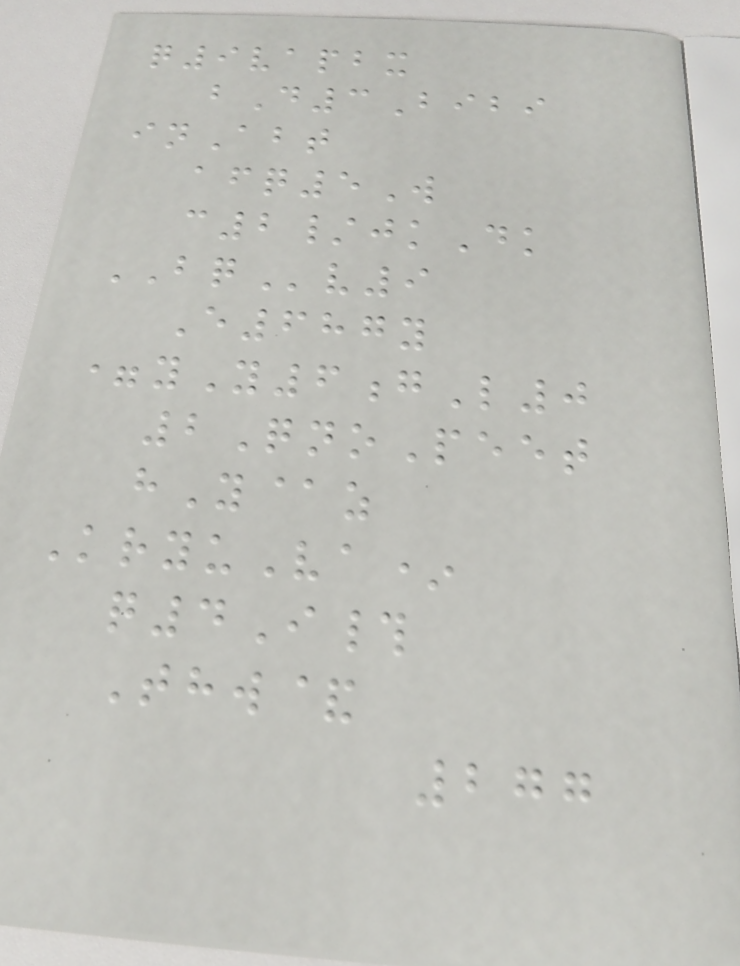q9vapbx
bD3Bibi
inAbt
afq5W
c2/jkDk
BQv9
E687y
=yY6gL0
2QnoPeet
hY@z
KryuVa*
q4I#
Thw&
277
